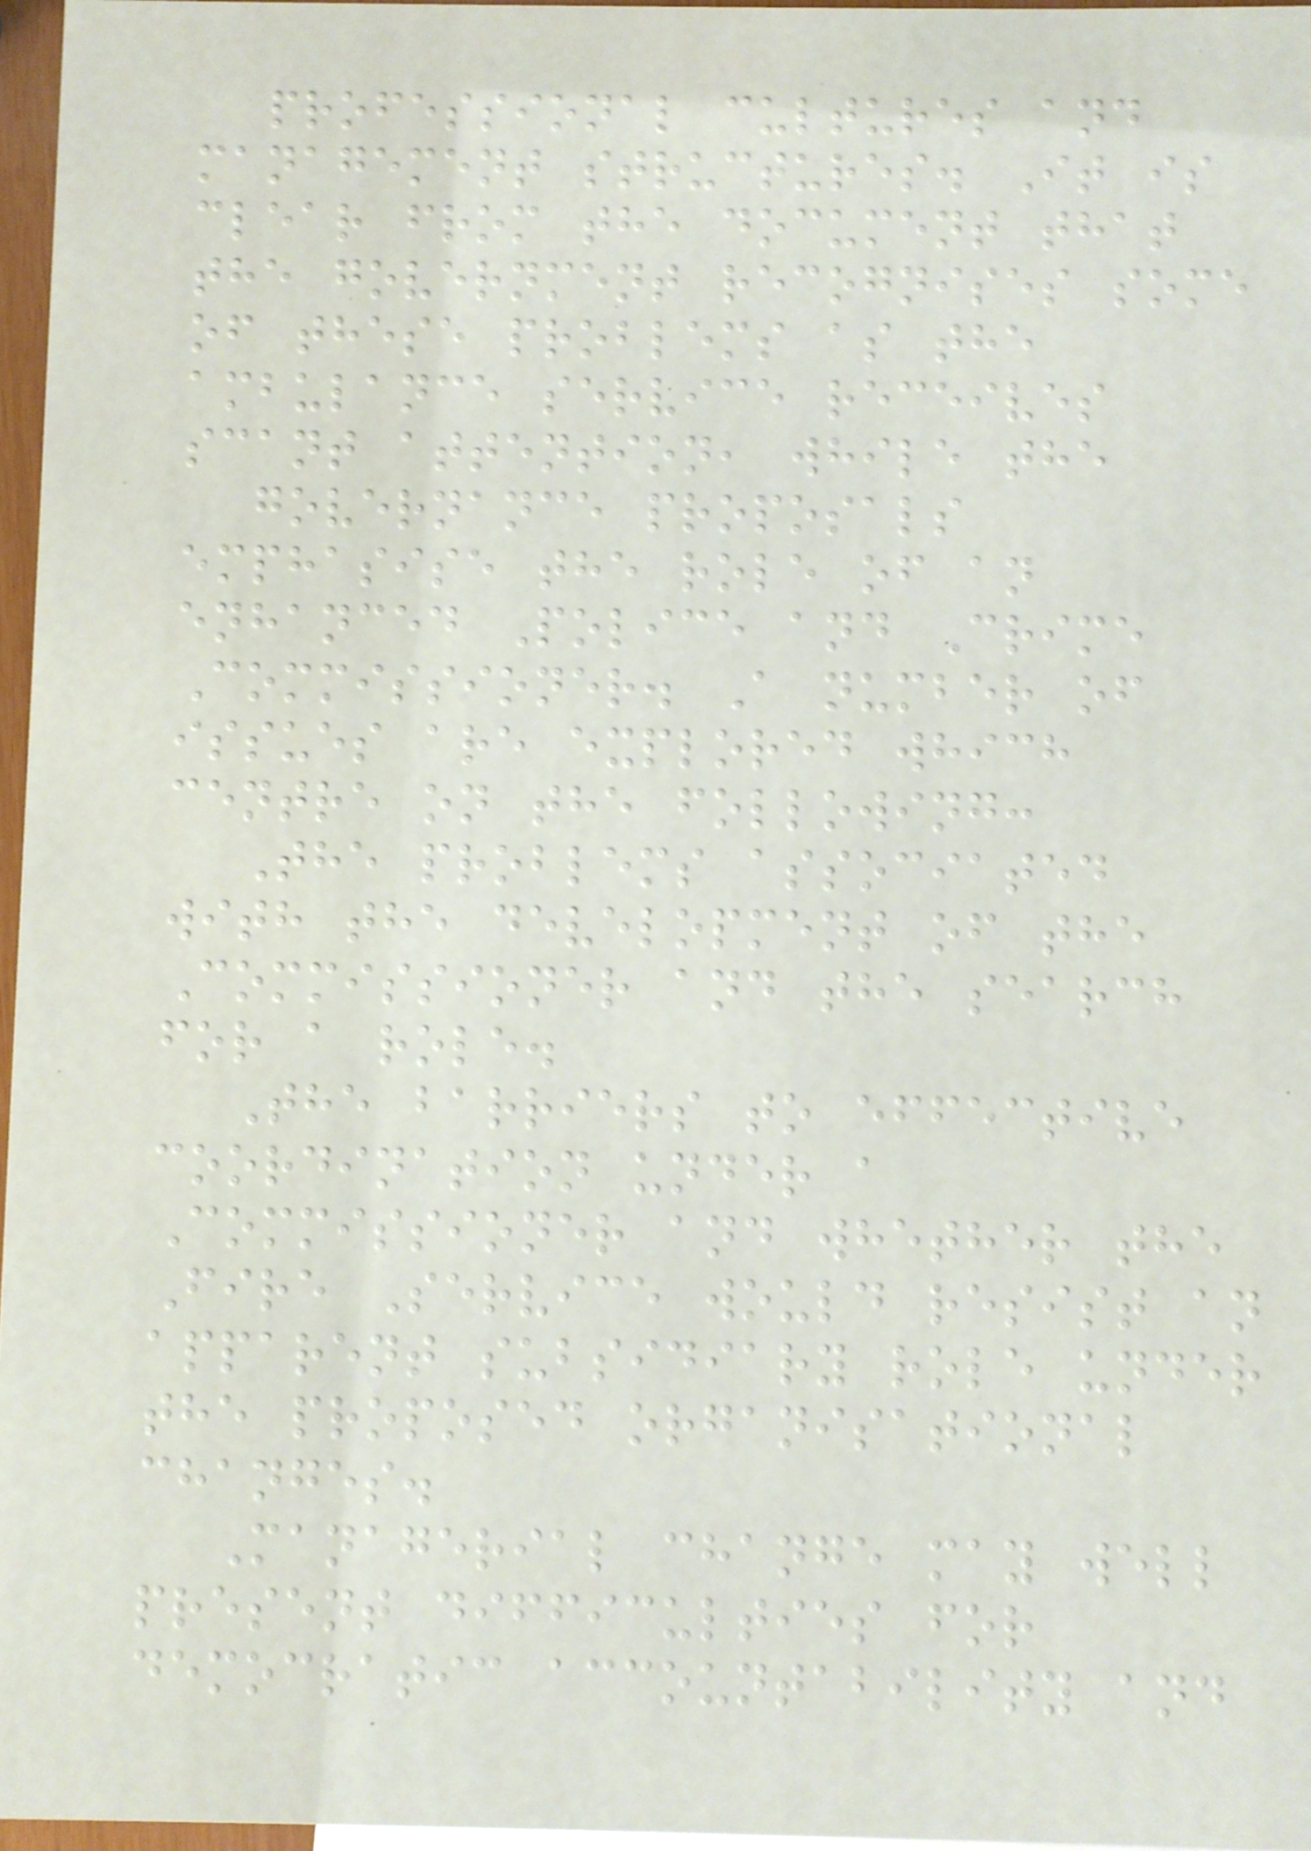professional cultures and
management structures. It is
clear from the document that
the government recognises some
of these problems as the
ambulance service receives
scant attention, while the
governance proposals
emphasise the role of an
enhanced Police and Crime
Commissioner. A number of
issues are explored which
centre on the following:
The problems associated
with the development of the
Commissioner and the search
for a role.
The barriers to effective
coordination under a
Commissioner and whether the
Fire Service would resist an
apparent subsidiary role under
the proposed organisational
changes.
Managerial change may well
present difficulties for
democratic accountability and
